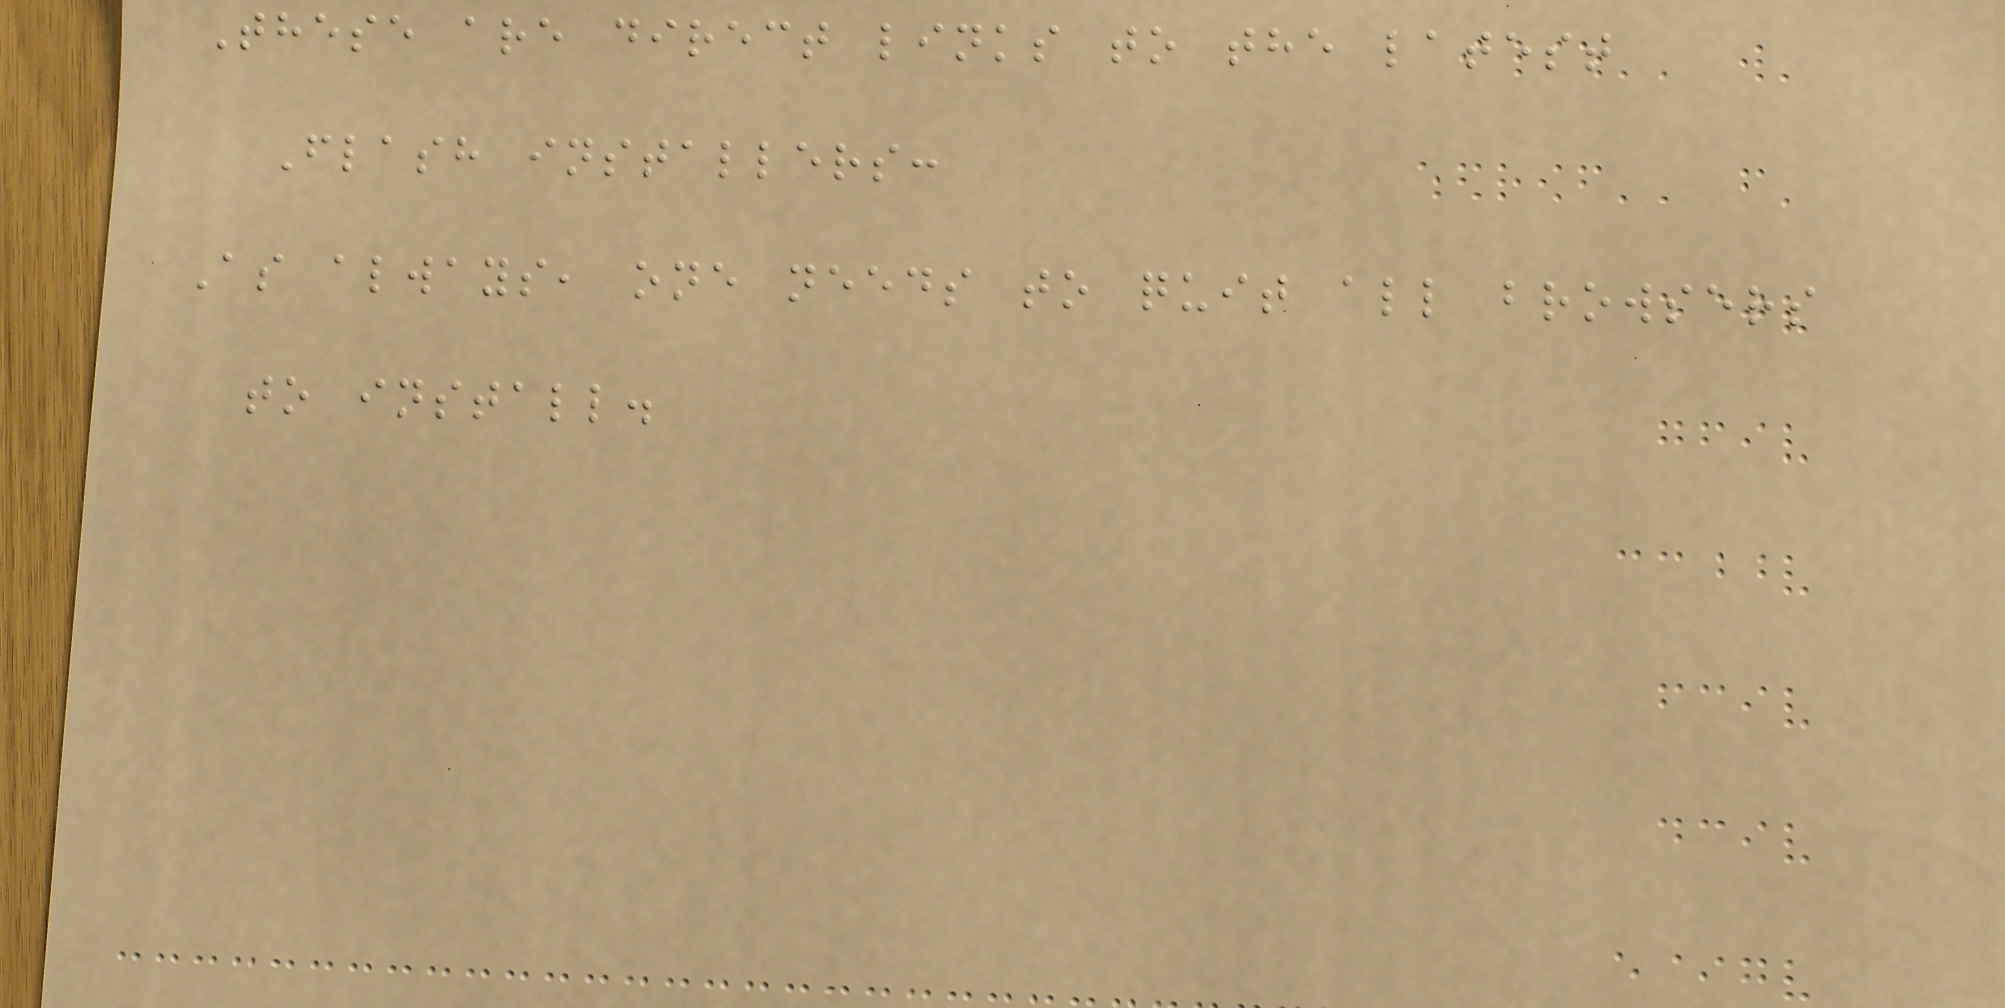These are direct links to the latest
Flash installers:
As always, one needs to quit all browsers
to install.
